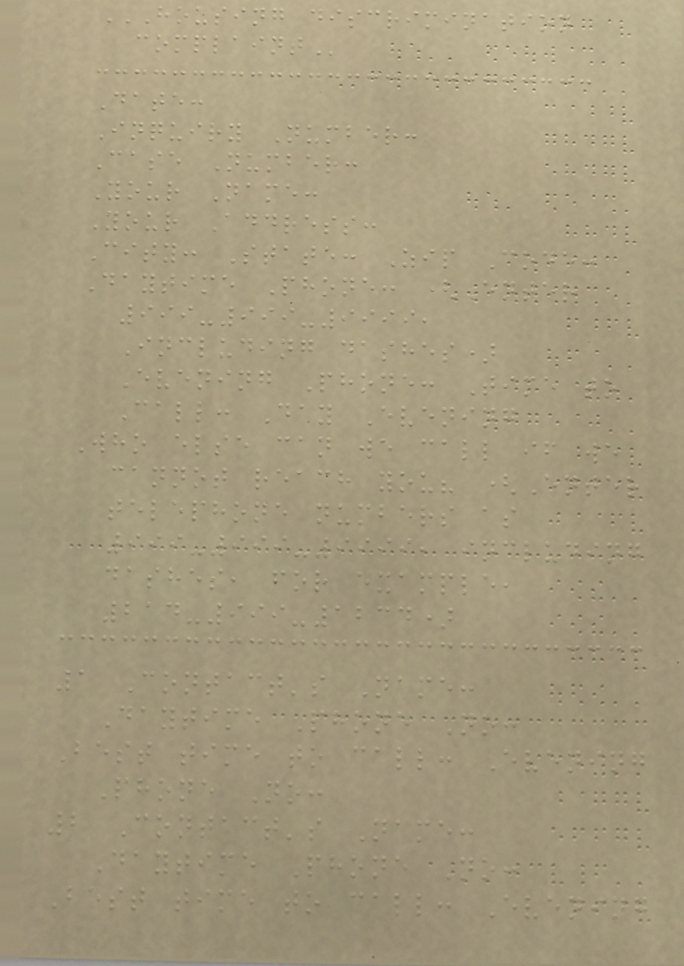HOUSING DISCRIMINATION
COMPLAINT
Date:
Inquiry Number:
Case Number:
Your Name:
Your Address:
City: State: Zip Code:
Daytime Phone: (Enter
999-999-9999,
Including dashes)
Evening Phone: Time to
Call: Day Evening
Who else can we call if we
cannot reach you? (Enter
telephone numbers as
999-999-9999, including
dashes, for example,
214-999-1234)
1 Contact's Name:
Daytime Phone No:
Best time to call: Evening
Phone No:
2 Contact's Name:
Daytime Phone No:
Best time to call: Evening
